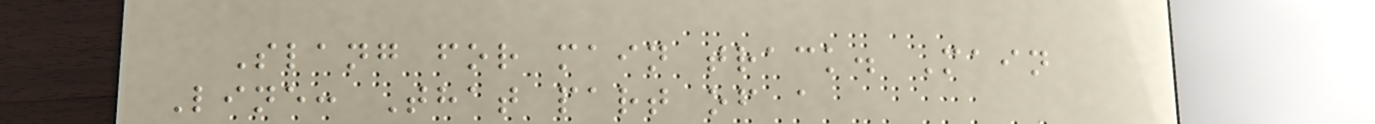Slang for main track. Main
Line: That part of a
